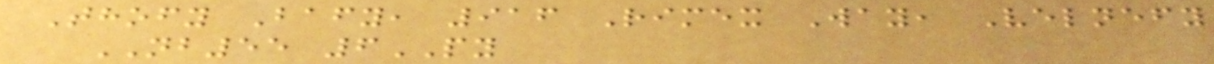Thofy Bafy, 916 Rimex Way, Velnefy
NB55 6PY
